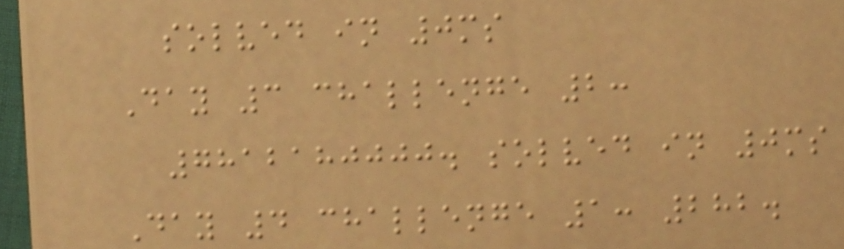solved in 0ms
Day 3 challenge 2:
7812180000. solved in 0ms
Day 4 challenge 1: 282.
